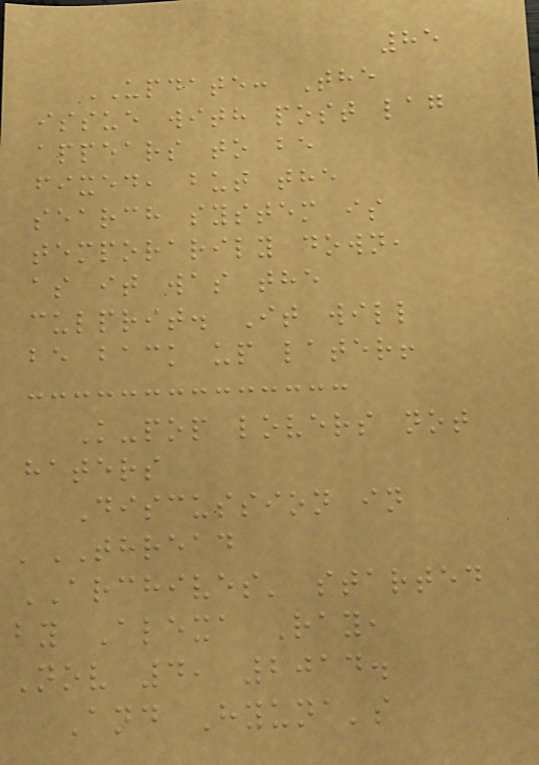85
UPDATE: The
issue with post lag
appears to be
fixed, but the
search system is
temporarily down,
as it was the
culprit. It will
be back up later!
K-pop lovers not
haters
Discussion in
'THREAD
ARCHIVES' started
by Alexa Ray,
Nov 4, 2014.
And Hyuna's
